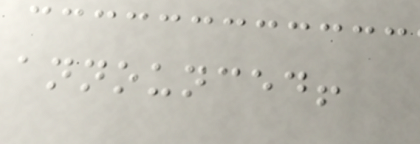announced!
